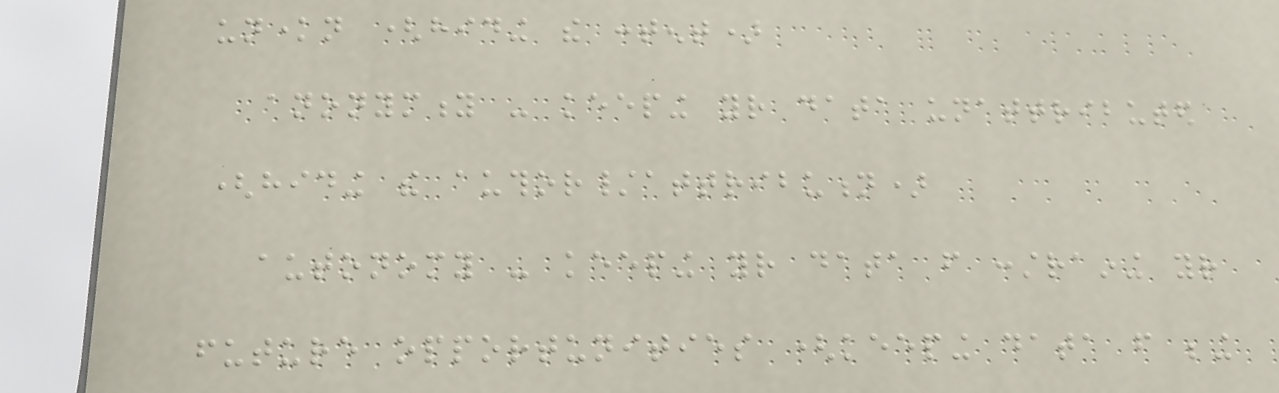unknown (hiding the content)
anonymity - keeping your data unattributed
(hiding the author/attribution)
autonomy - keeping your data from constraining your
future opportunities (keeping data from being
